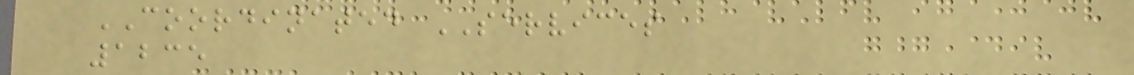COORDINATED SERVICES
1235
